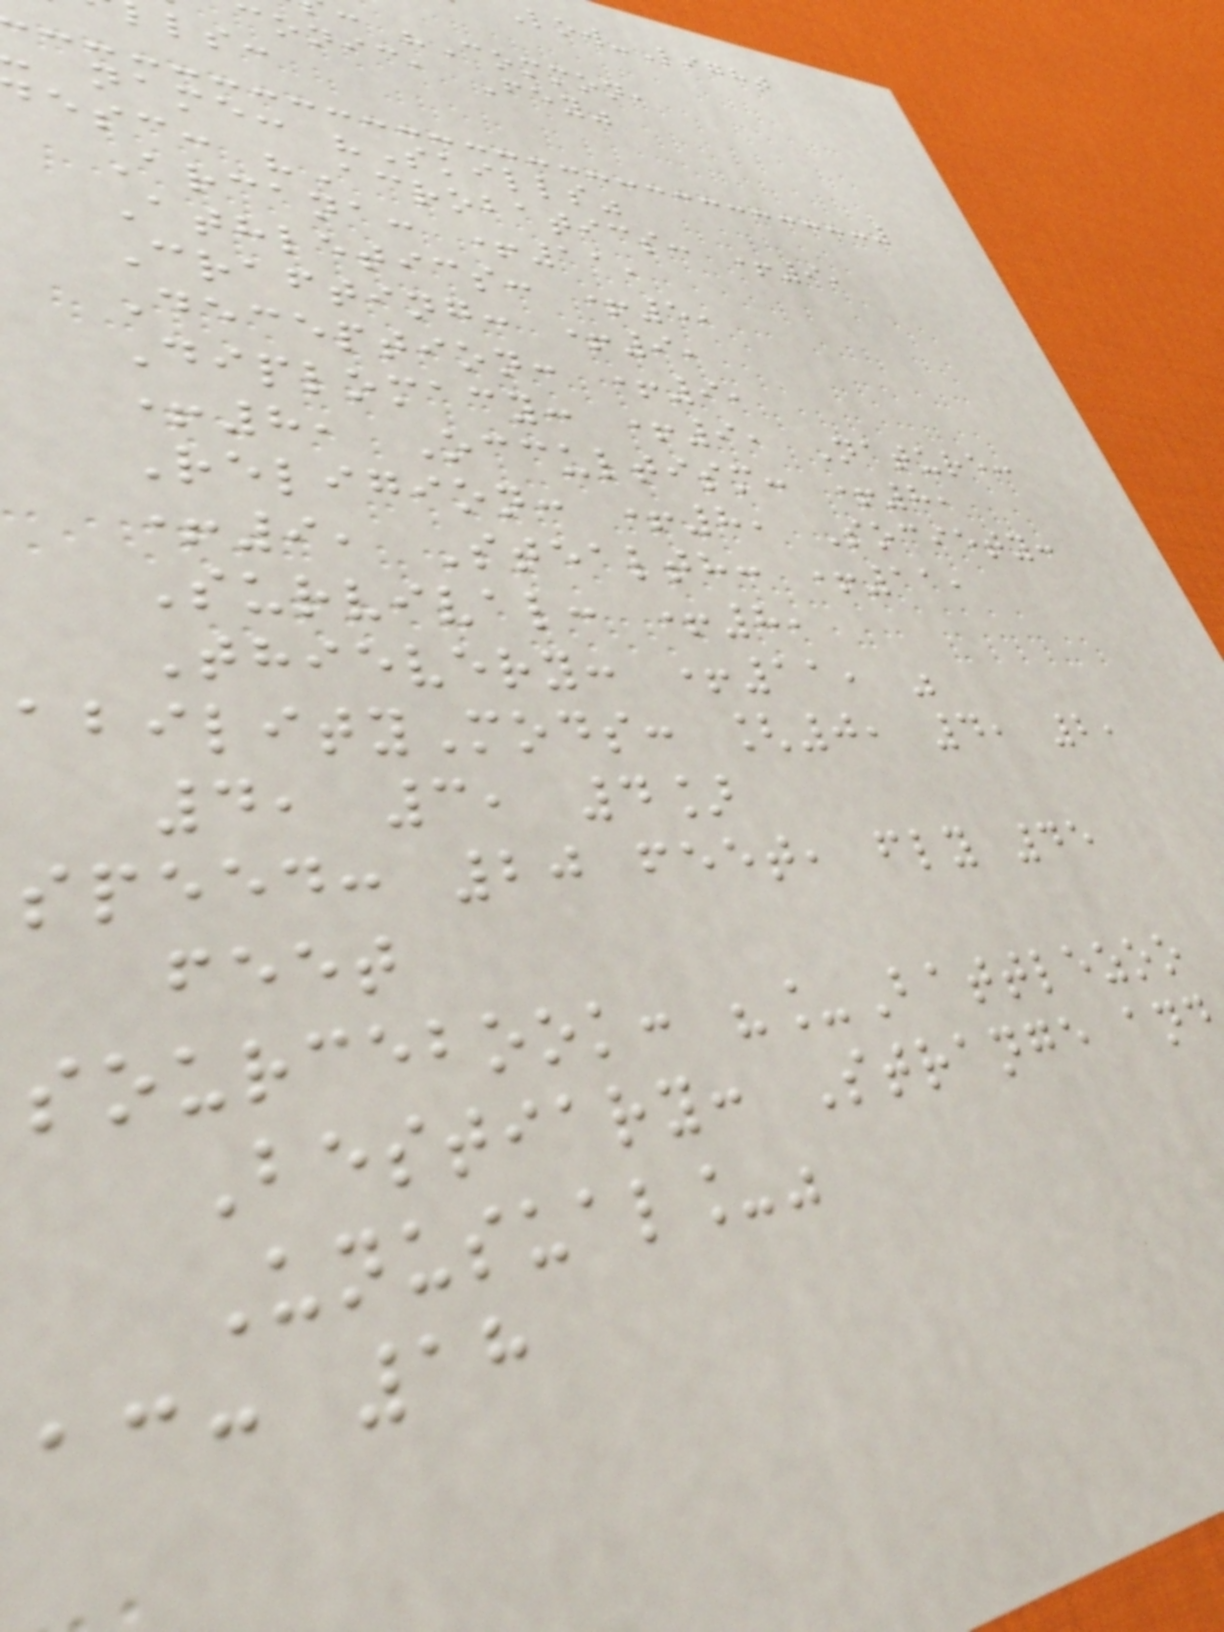ow-Light
: "Common,
conic, Fey"
name: "Skills"
esc: "Acrobatics: +9,
Arcana: +11,
Athletics: +5,
Crafting: +9,
Deception: +9,
Diplomacy: +9, Nature:
+8, Occultism: +8,
Religion: +8, Society:
+9, Stealth: +11,
Survival: +8,
Thievery: +11, "
abilityMods: [0, 4, 2,
4, 3, 4]
speed: 20 feet, fly 45
feet
sourcebook: "_Battlezoo
Bestiary: Strange and
Unusual_"
ac: 18
